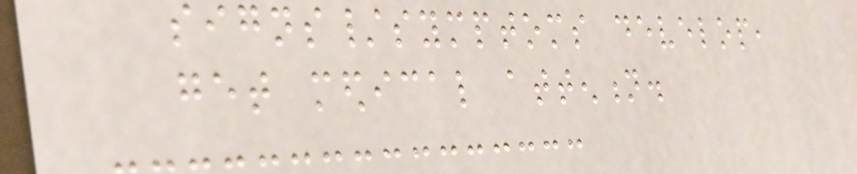signs/symptoms develop,
get medical attention.
